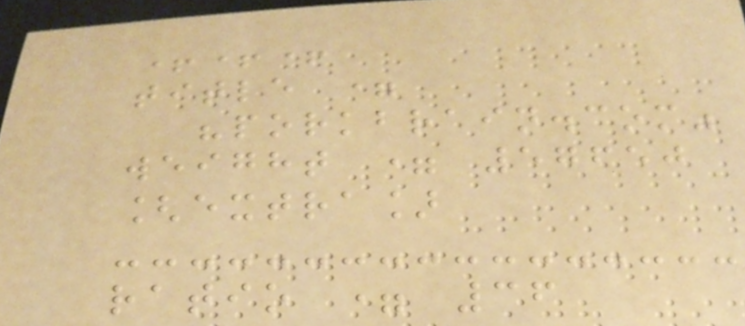+++
title =
"porkbrain.com"
weight = 57650
[extra]
ratio = 36
